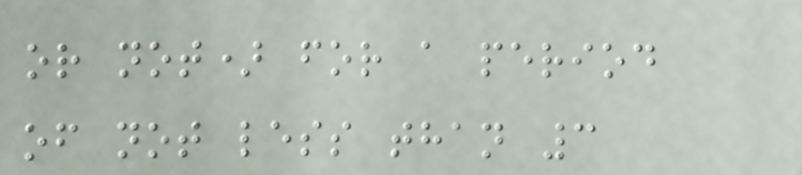or not) for a period
of not less than 3
